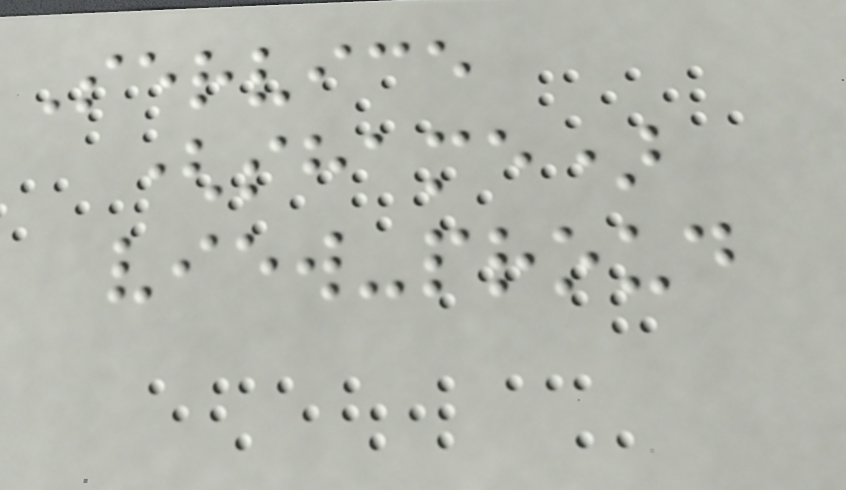Service
(shame)
view-proud
